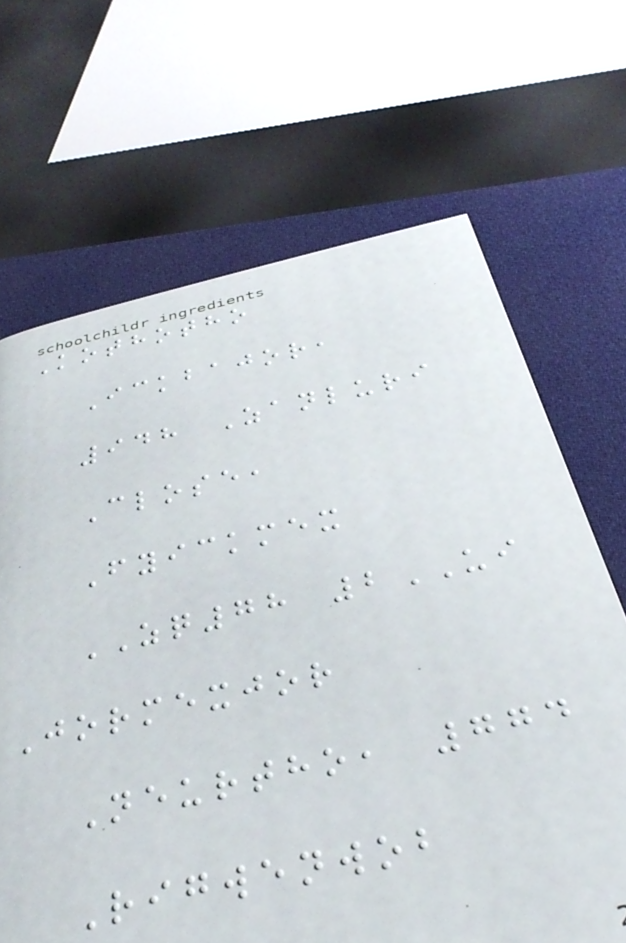Kothotho
Ickbajor,
948 Zanluri
Close,
Fyickmex
ZQ78 2UI
Jormexjor
Neurtho, 774
Rigwenwob
